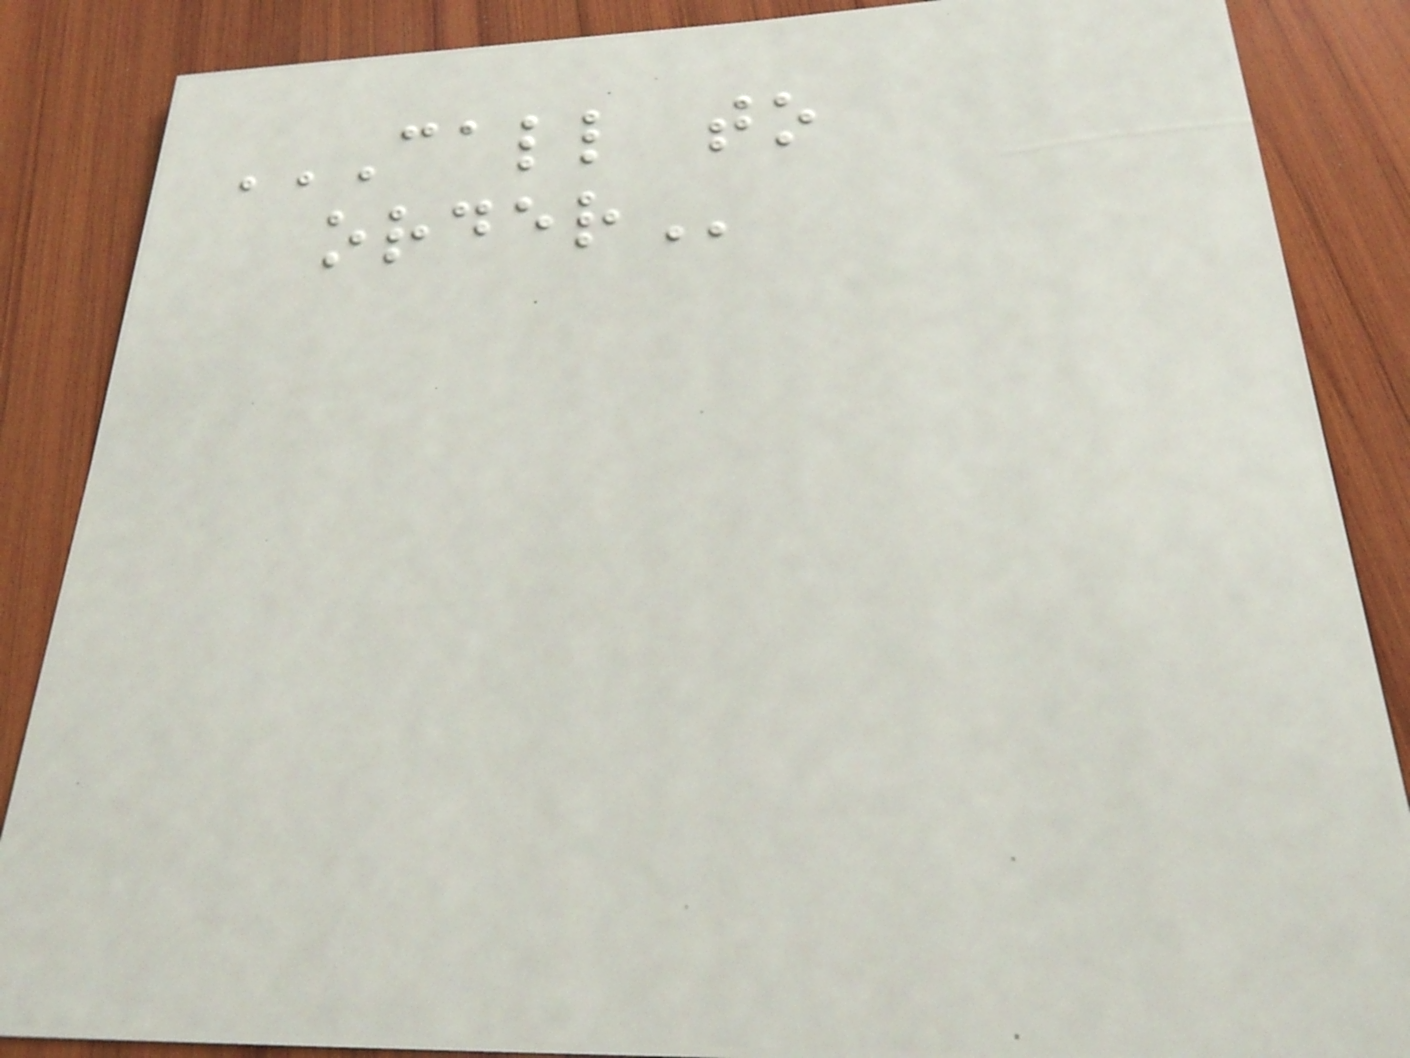CALL TO
ORDER
